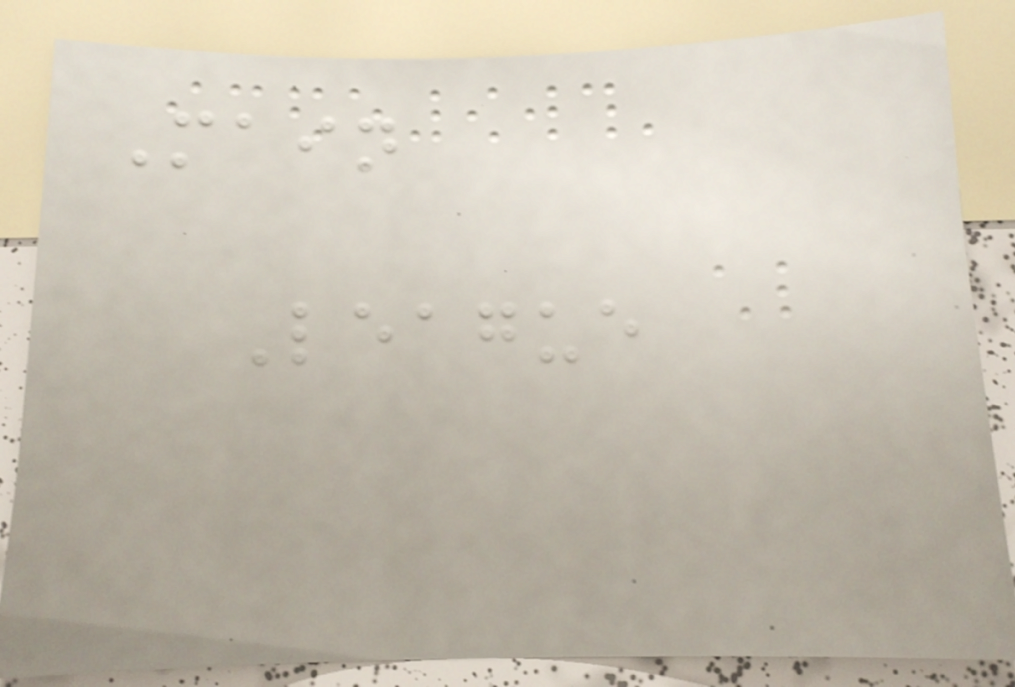Main
League
